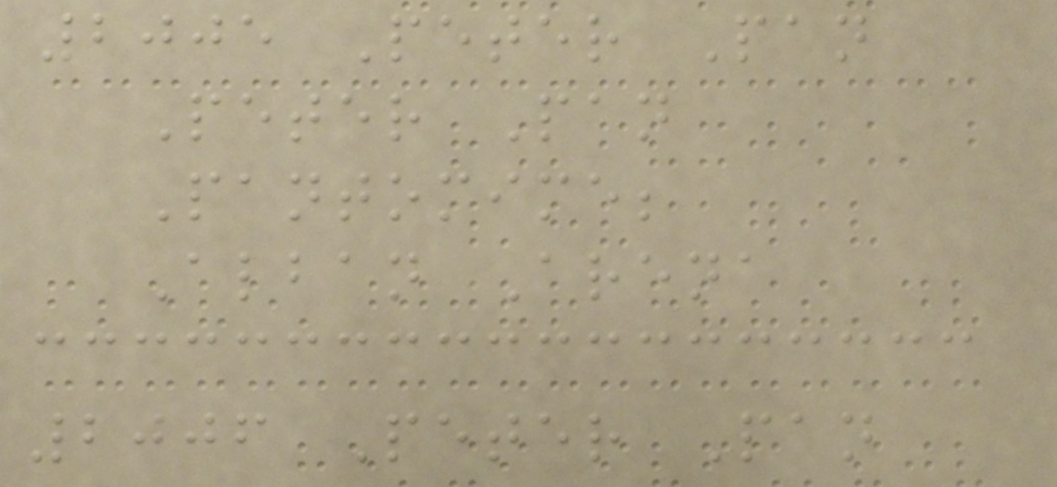2005 Peter Pan
Peter Pan
Pantomime;
Alban Arena
2006 Peter Pan
